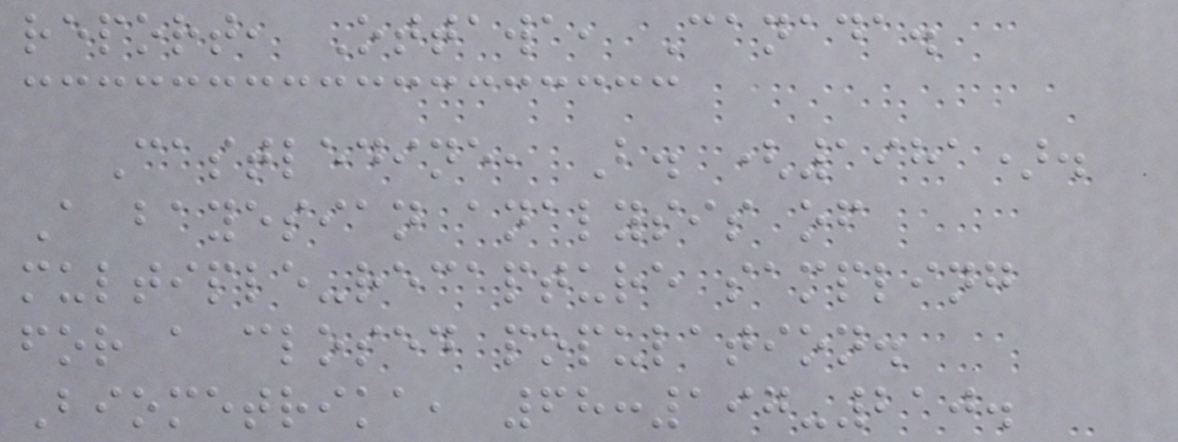report, Ottawa, Canada.
Castledine, B. (1981).
A bayesian analysis of
multiple-recapture sampling
for a closed population.
Biometrika, 68:197-210.
